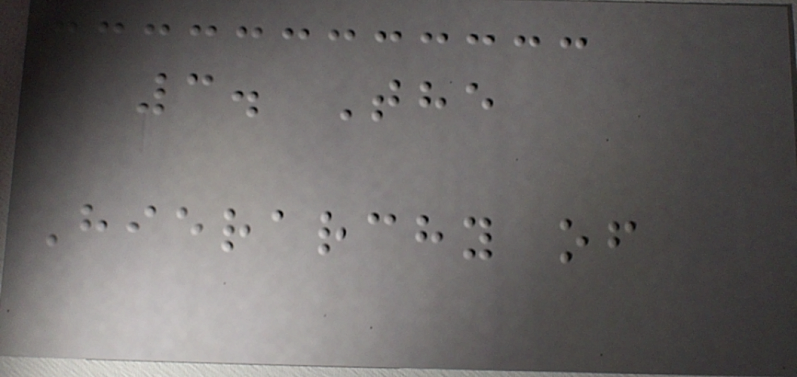3. The
Hierarchy of
